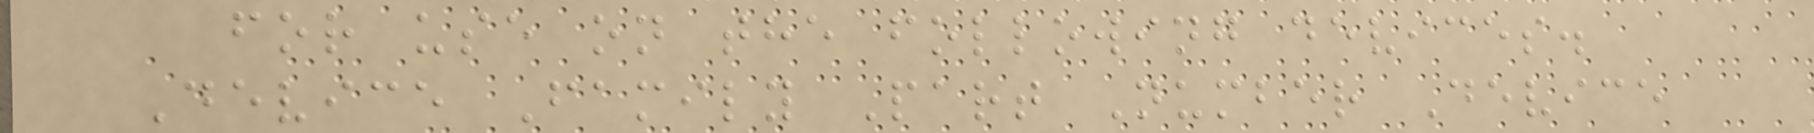for use on the following devices.
Device Family Part Number Device
